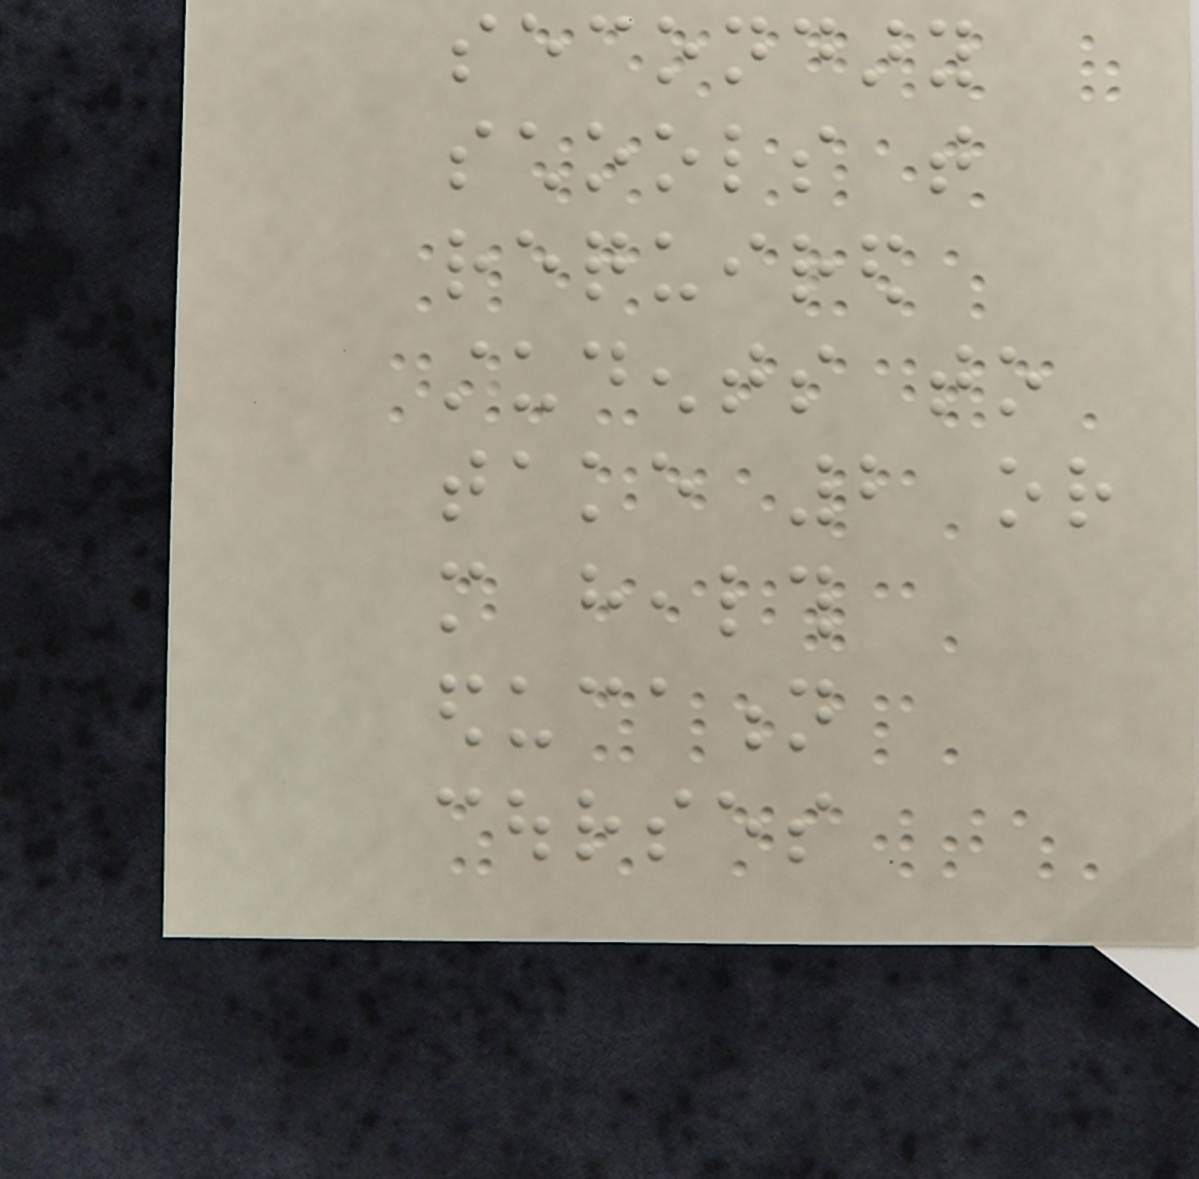secondary
schools that
required
students to
take 2 or
more health
education
courses
